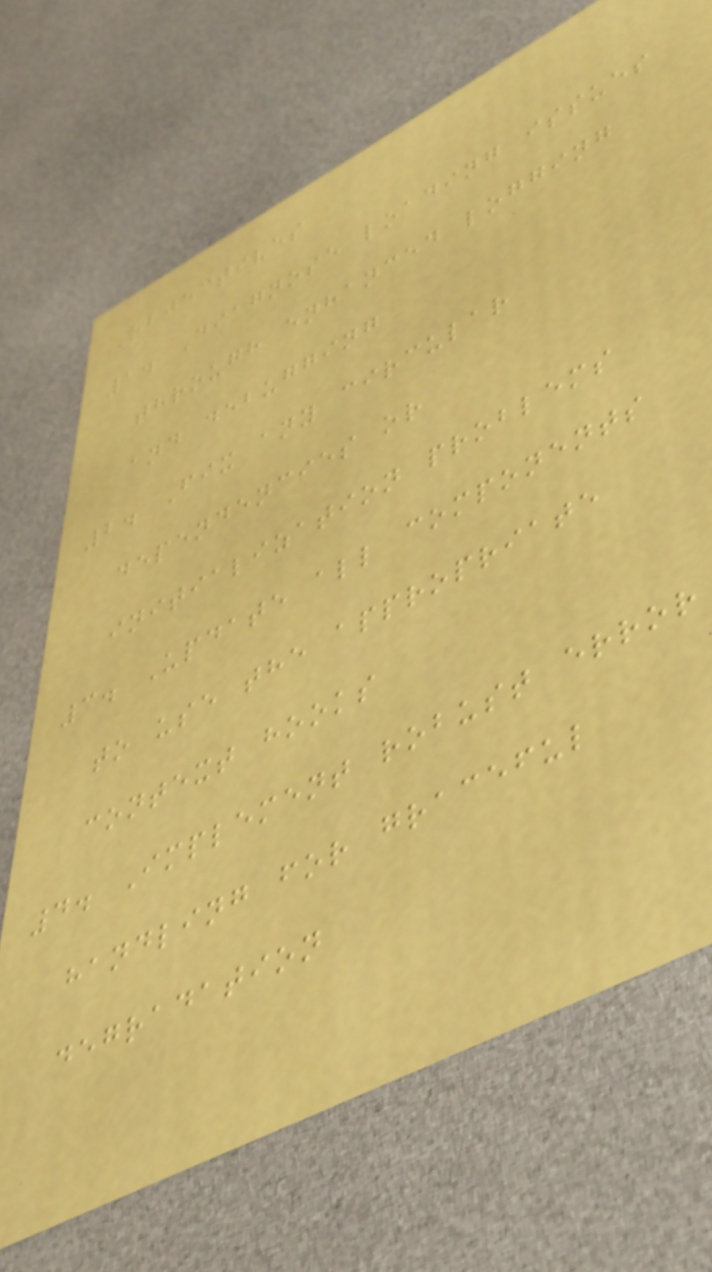Objectives
1. Diagnose loading issues
through enhanced logging
and debugging
2. Fix any circular
dependencies or
initialization problems
3. Update all components
to use the appropriate
context hooks
4. Implement robust error
handling for graceful
degradation
